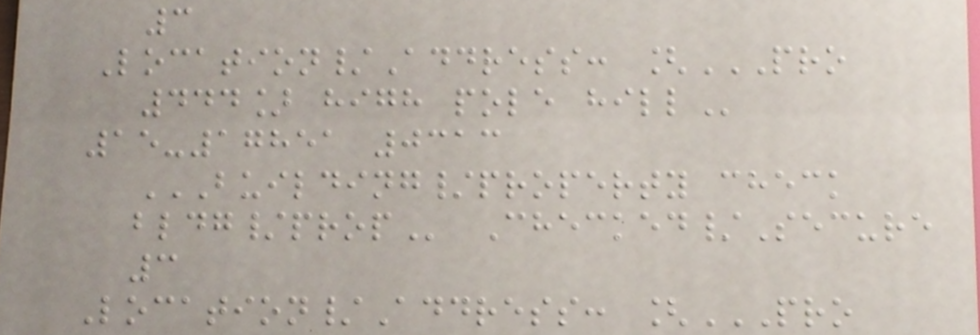3
Location/Address: [PRO
444] HIGH POLE HILL
15-17851 0313
BUILDING/PROPERTY CHECK
BLDG/PROP Checked/Secure
3
Location/Address: [PRO
